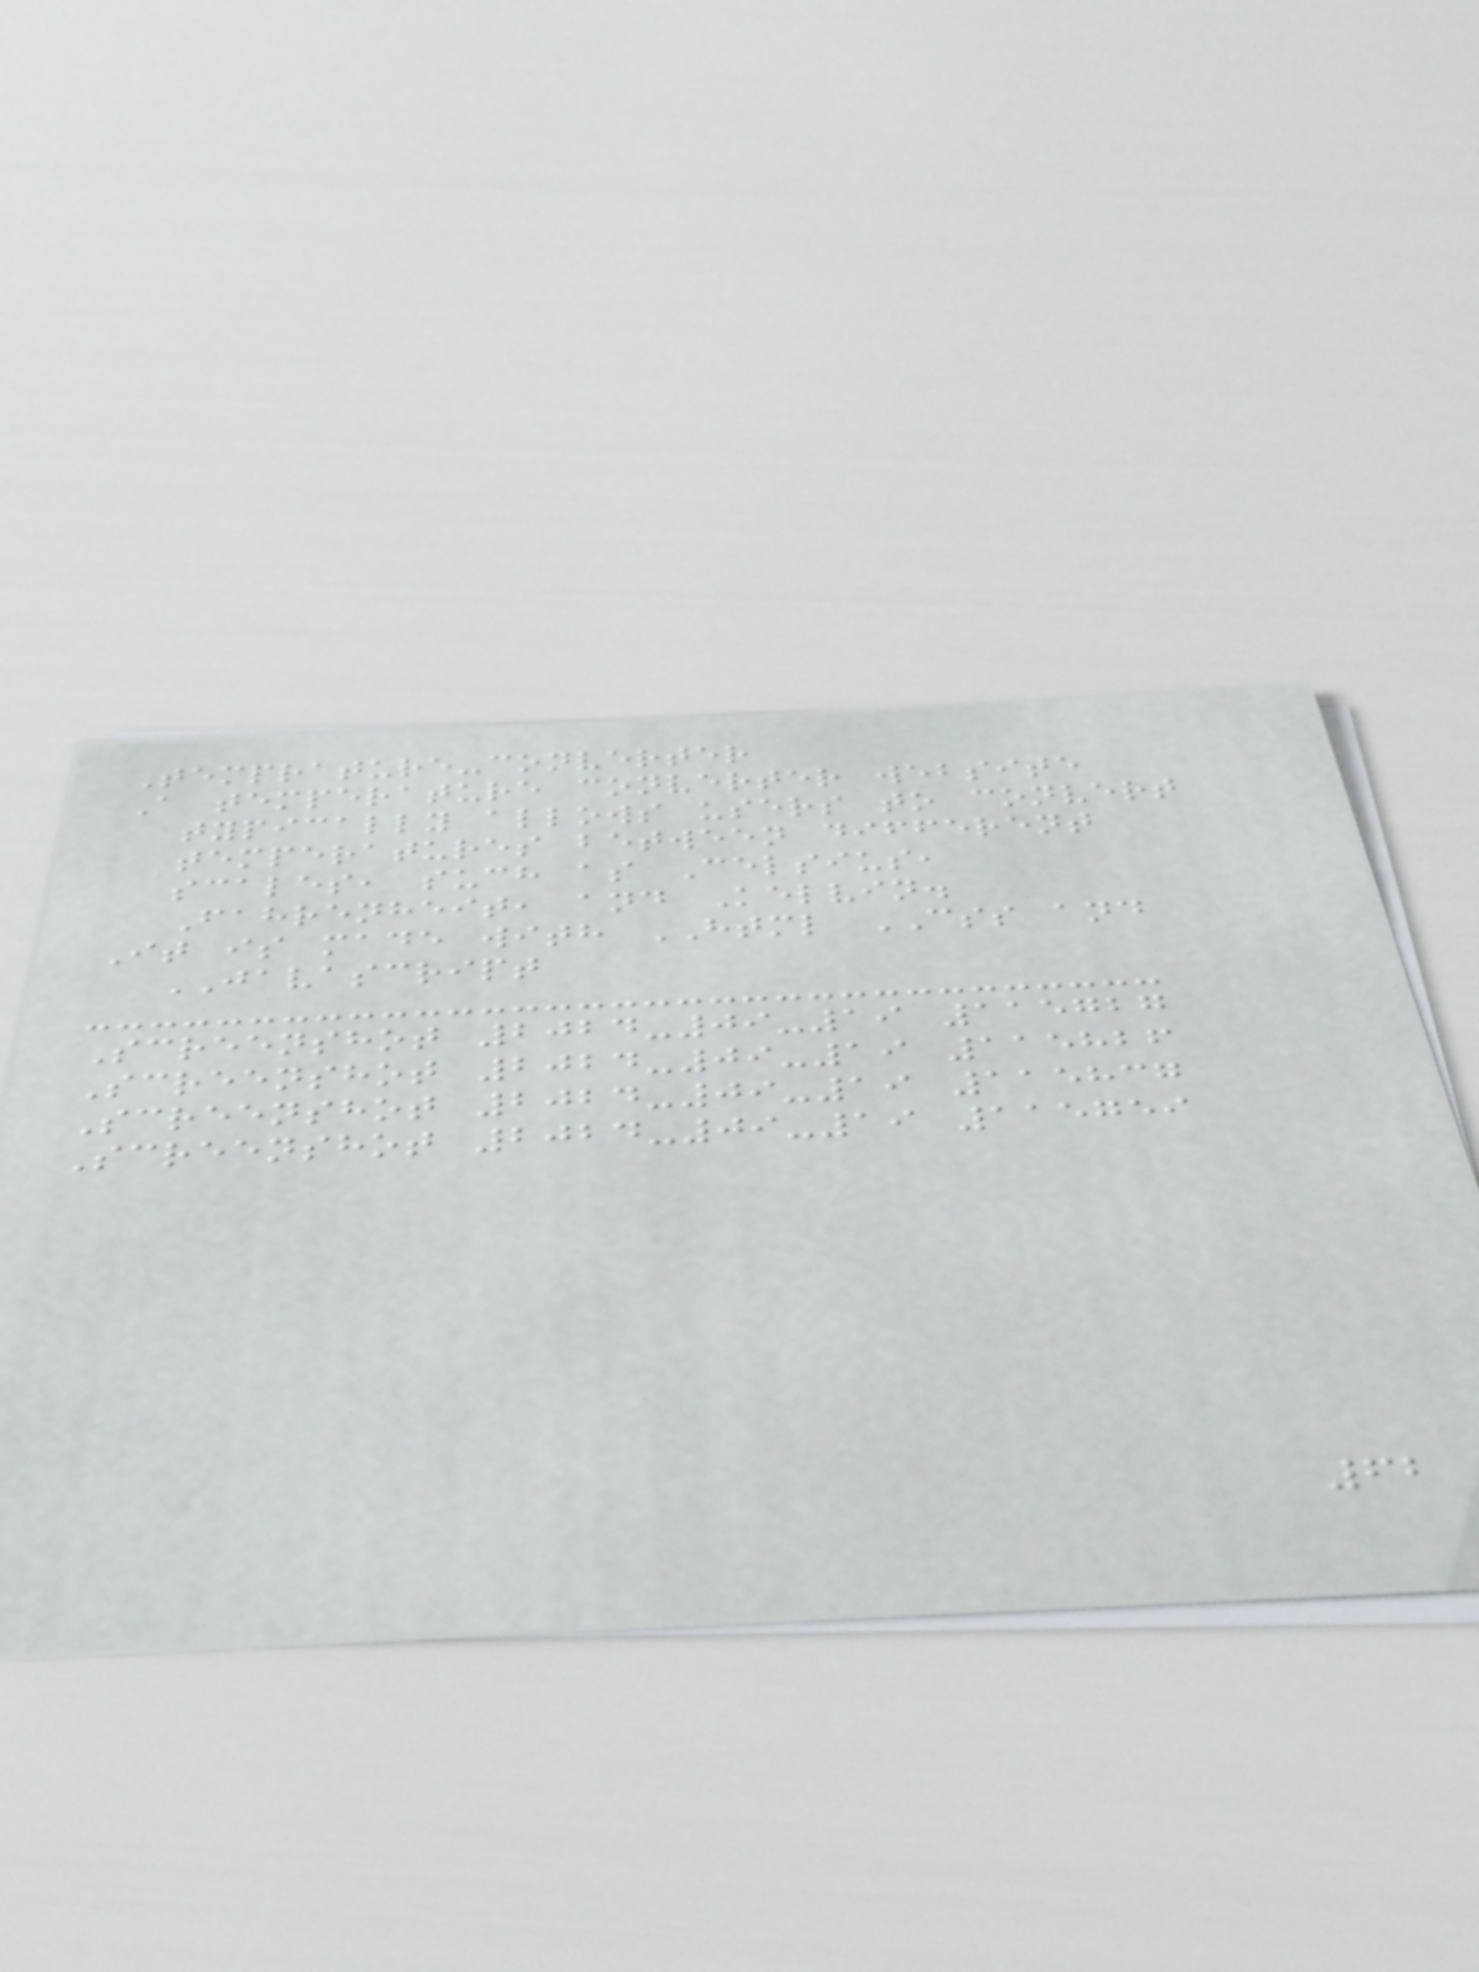Temprature-converter
A temperature converter website
typically allows users to convert
temperatures between different
scales, such as Celsius,
Fahrenheit, and Kelvin.
It is made with HTML CSS and
JAVASCRIPT
Screenshot 2024-09-19 115727
Screenshot 2024-09-19 115826
Screenshot 2024-09-19 115837
Screenshot 2024-09-19 115759
62
